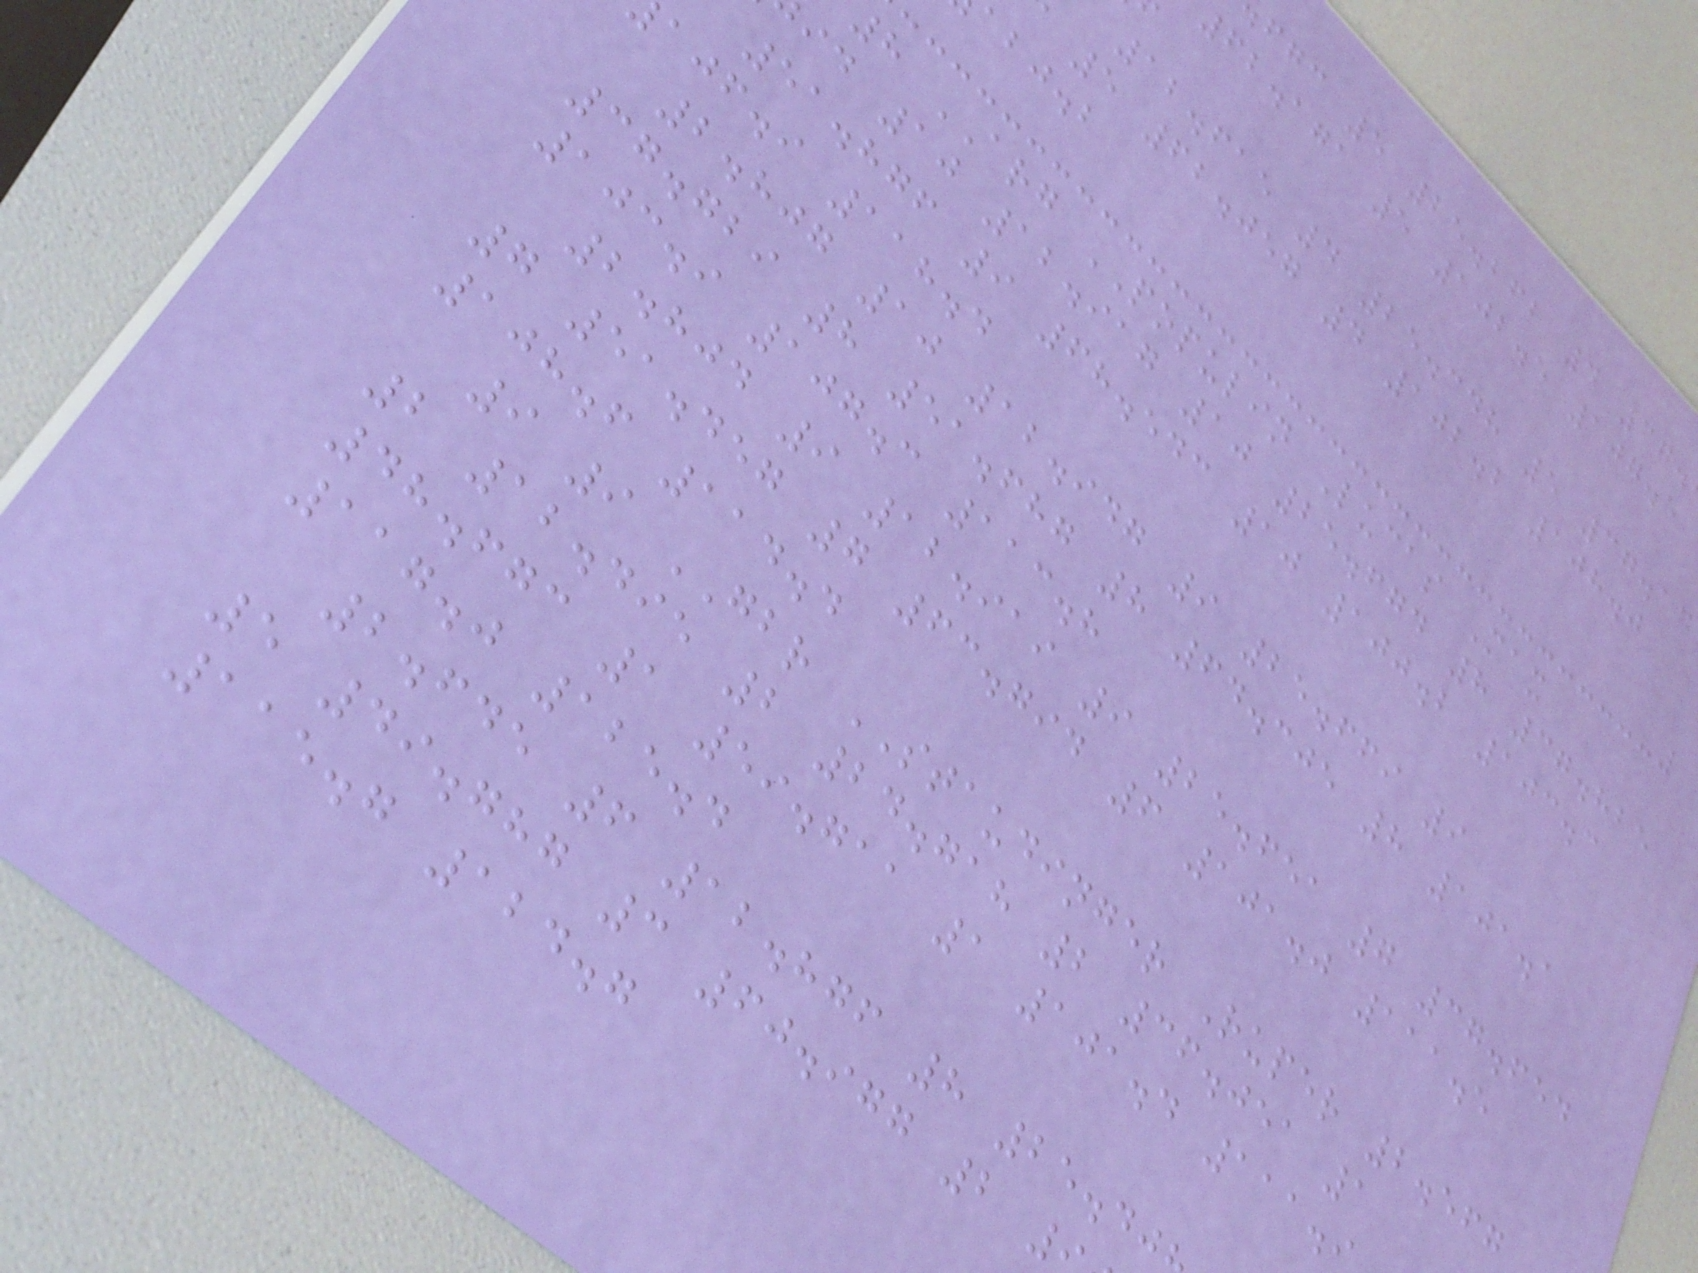fgc 5 25.262 4 37.
62.171 5 102.5 107.5
12.615 4 25.348 5 37.14
5 62.057 4 102.2 108.0
abj.b
8 ARG POPULIN Lucas Max
id 10 12.917 10 25.674 8 37.825
51.876 9 68.543 10 100.2 103.3
ajf.i 118.4
2.807 10 12.947 9 25.669 9
37.729 8 51.687 8 64.305 8 101.1
103.9 107.3 113.8
2.804 9 12.919 9 25.651 7 37.654
7 51.457 7 63.794 6 101.0 111.5
108.6 114.4
9 9 GBR STAUDINGER Ruper 2.567
2 12.495 2 24.718 2 36.051 1
48.673 1 59.711 1 101.4 111.
117.0 125.4
2.645 6 12.876 8 25.40
5 49.787 3 60.977 2
115.7 124.7
